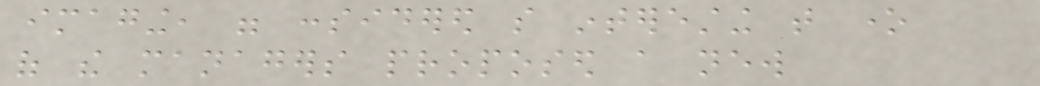imaging, were considered so interesting that one
of the managers proposed a new
